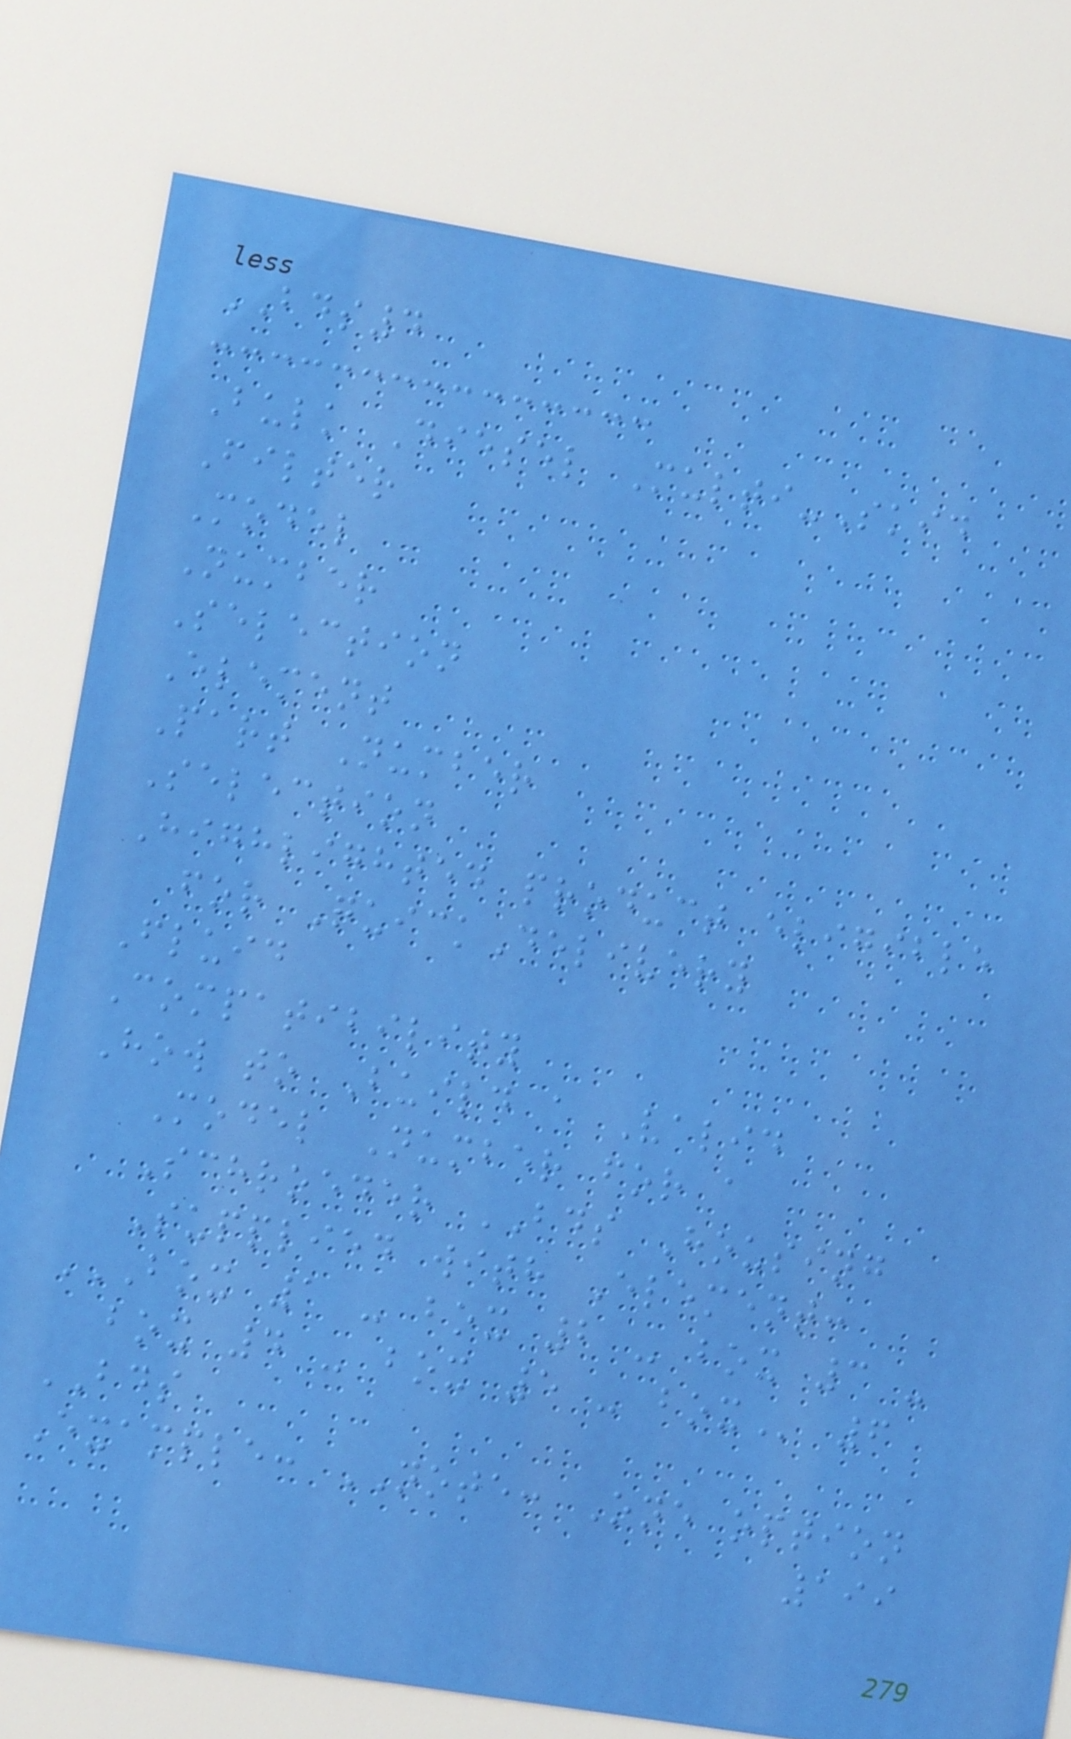BDS4
Bulk Diesel Multi-Skid
Filter
Model
Number
Selection
Element
Part Number
Selection
Highlighted product eligible
for QuickDelivery
Fluid
Compatibility
How to Build a Valid
Model Number for a
Schroeder BDS Housing
Supplied with Element:
BOX 1 - BOX 2 - BOX 3 -
BOX 4 - BOX 5 - BOX 6
BDS
Example: NOTE: One option
199
